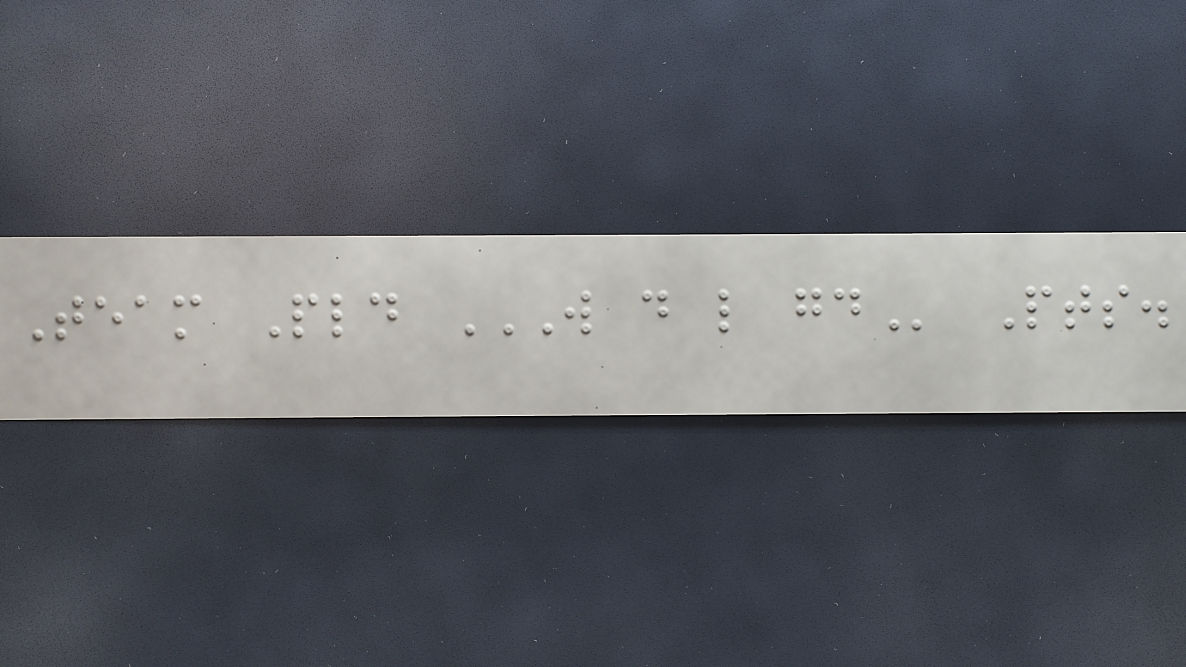Team Pld W D L GD Pts.
